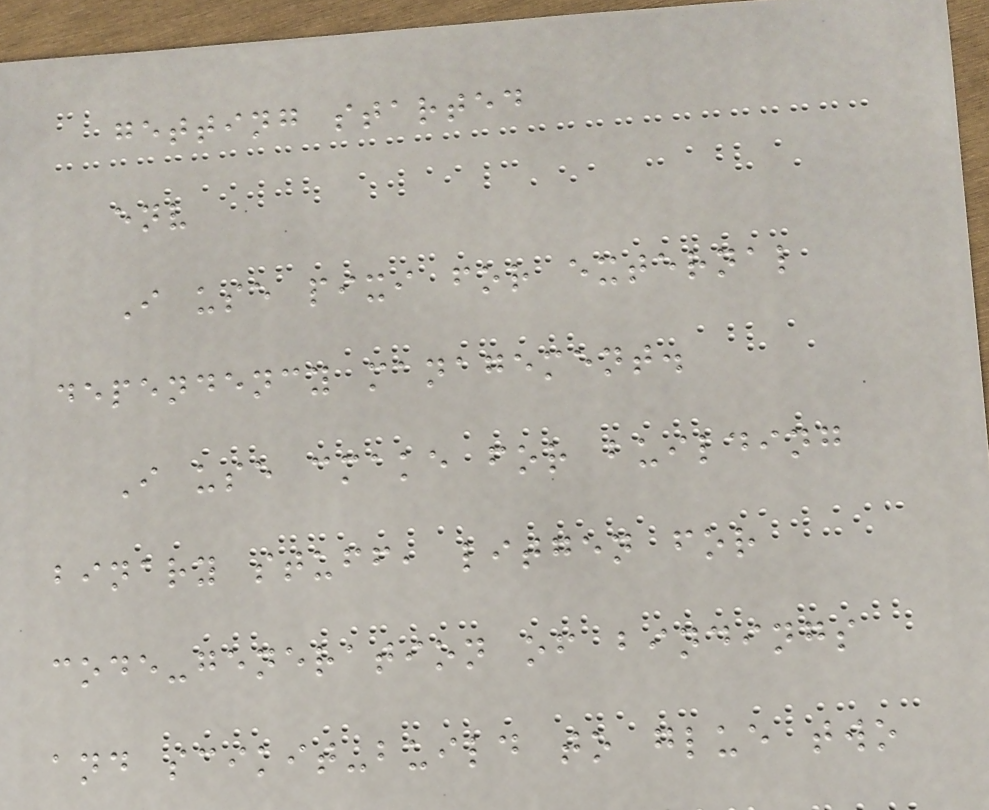getting started
env
I use pixi for external
dependency management.
I use cmake for building
binary stuff, litgen for
code-generation of bindings
and scikit-build to glue two
